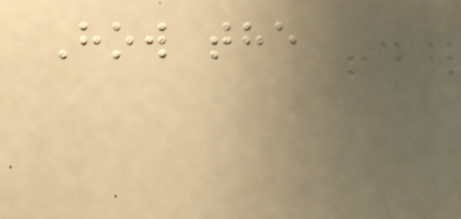How the
